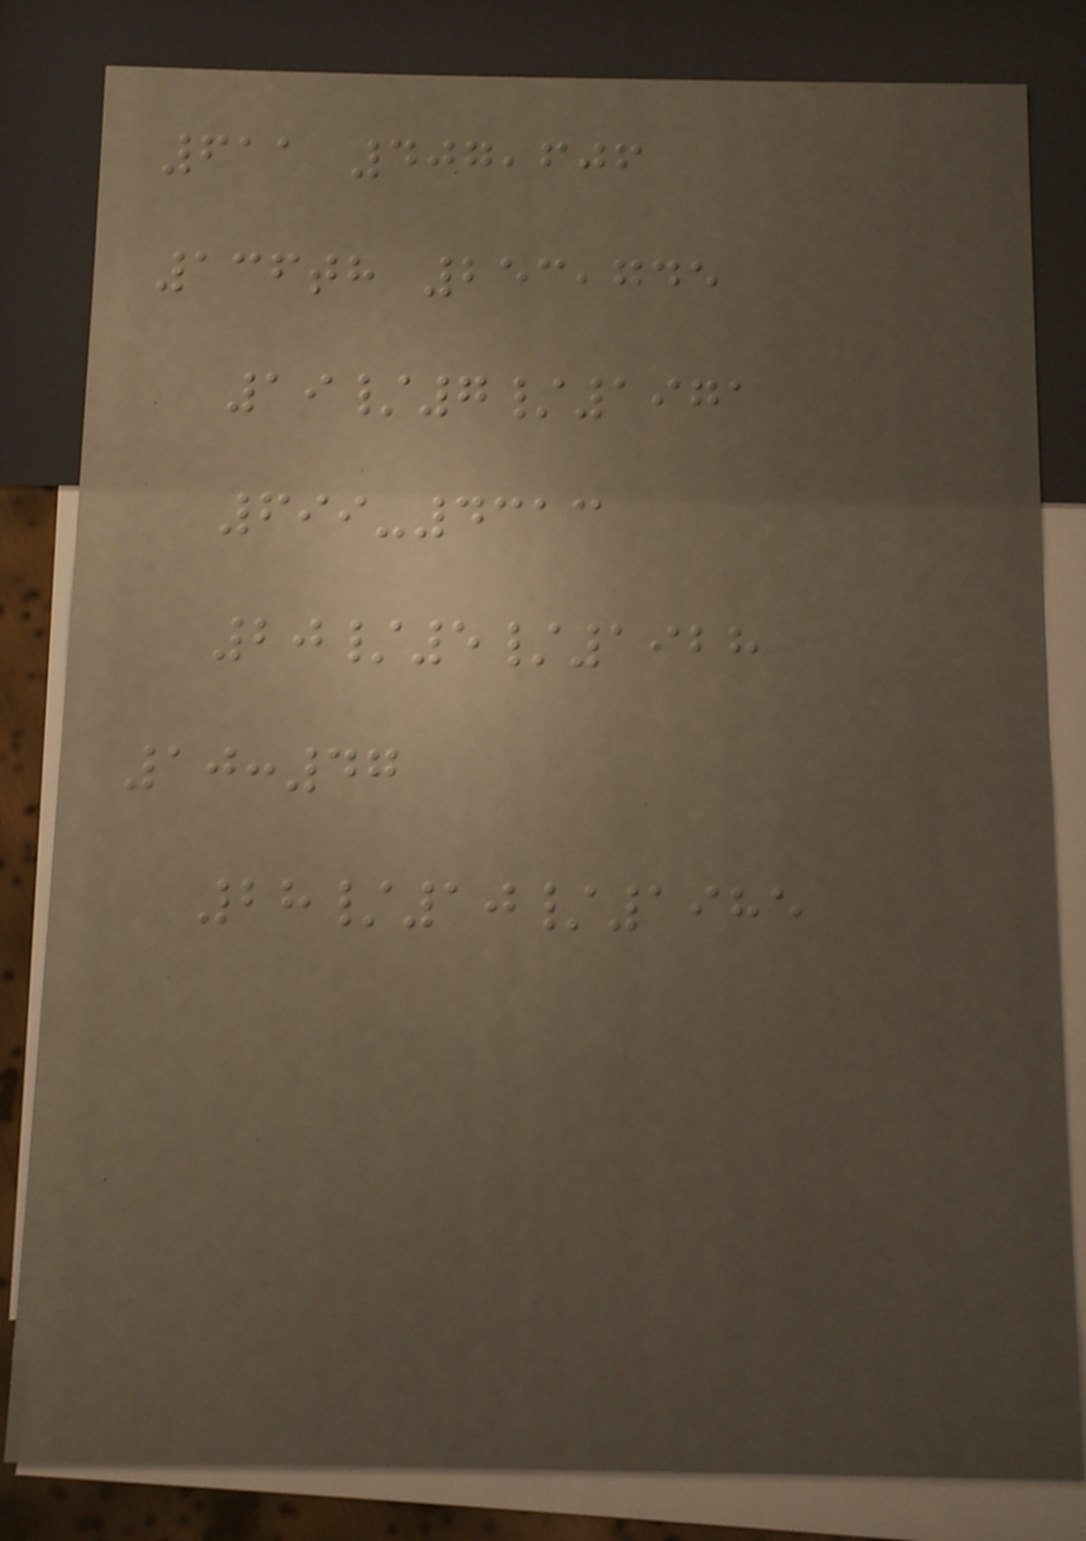611 407,606
136th 253,745
19/7/1971
699-4313
20/5/1928
10:47
28/10/1985
